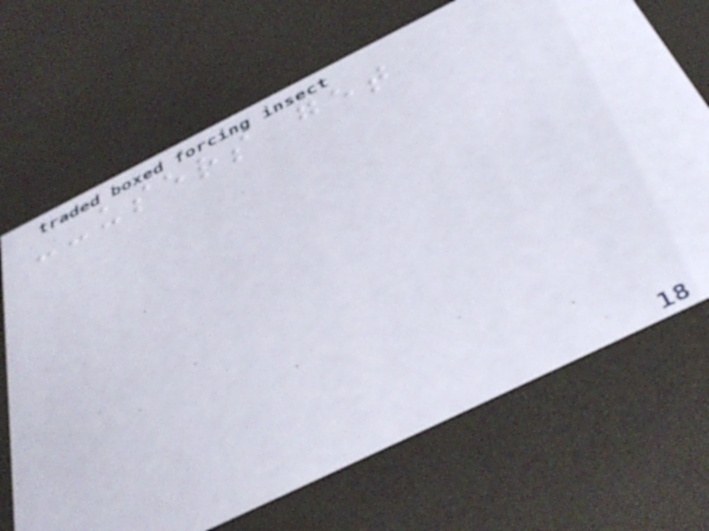--users get
